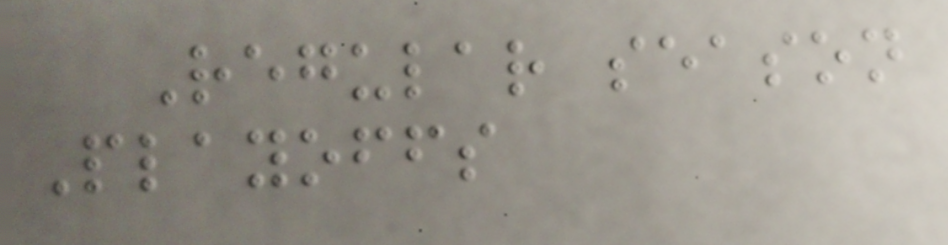Regular season
Playoffs
